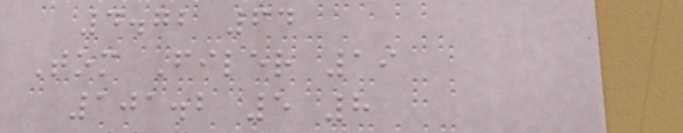4.72 64
Tom Filer 19
101.2 5 8
